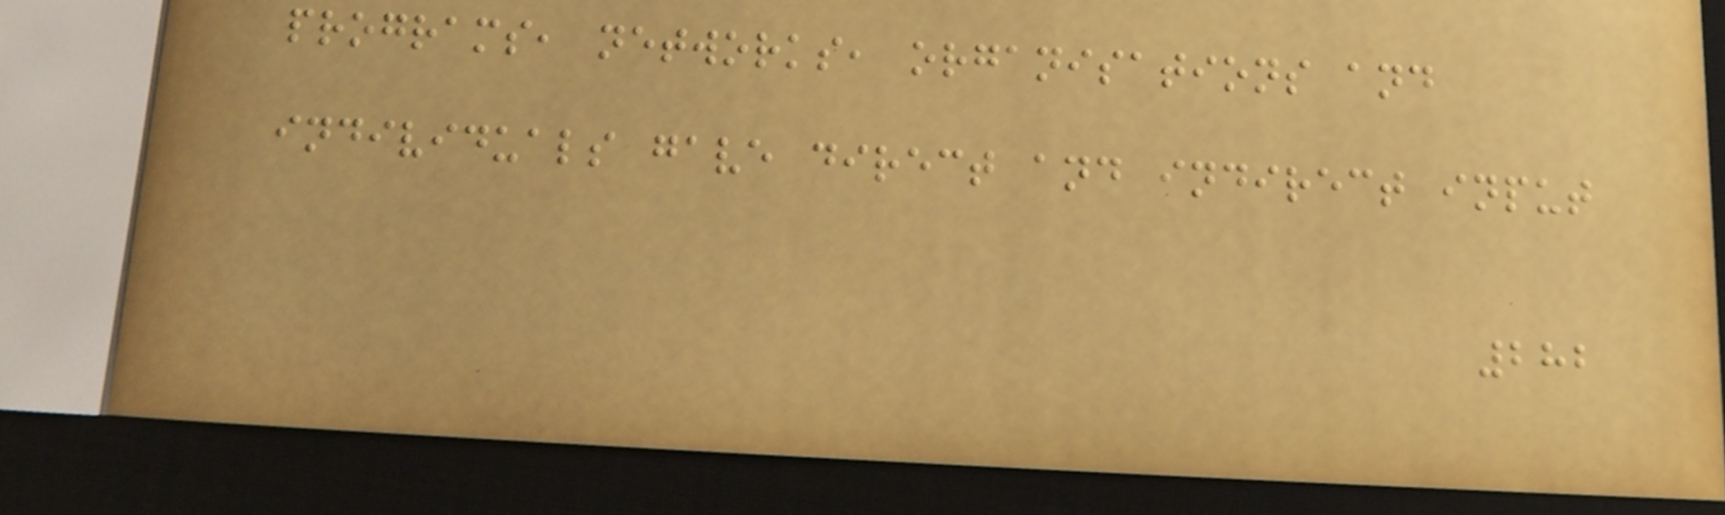programs, networks, organisations and
individuals gave direct and indirect input
282
